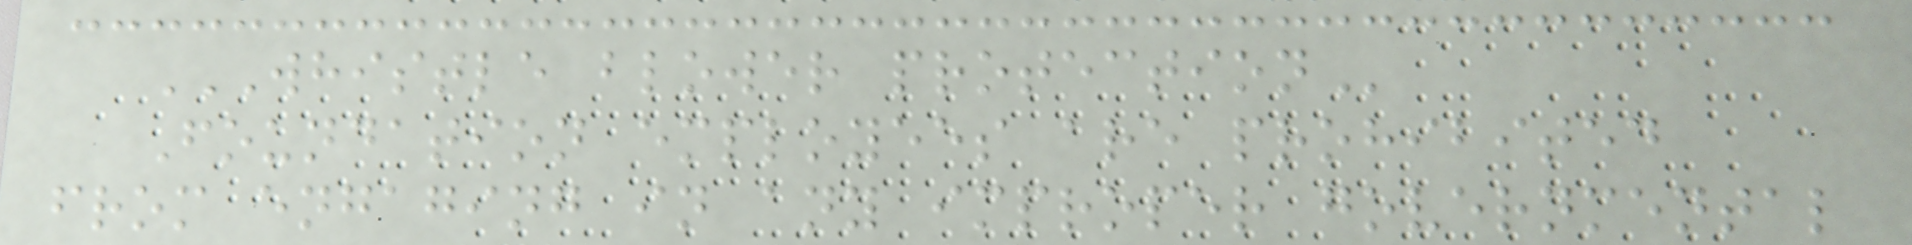WHISTLE BLOWER PROTECTION
Foundation employees are prohibited
from engaging in any improper governmental
